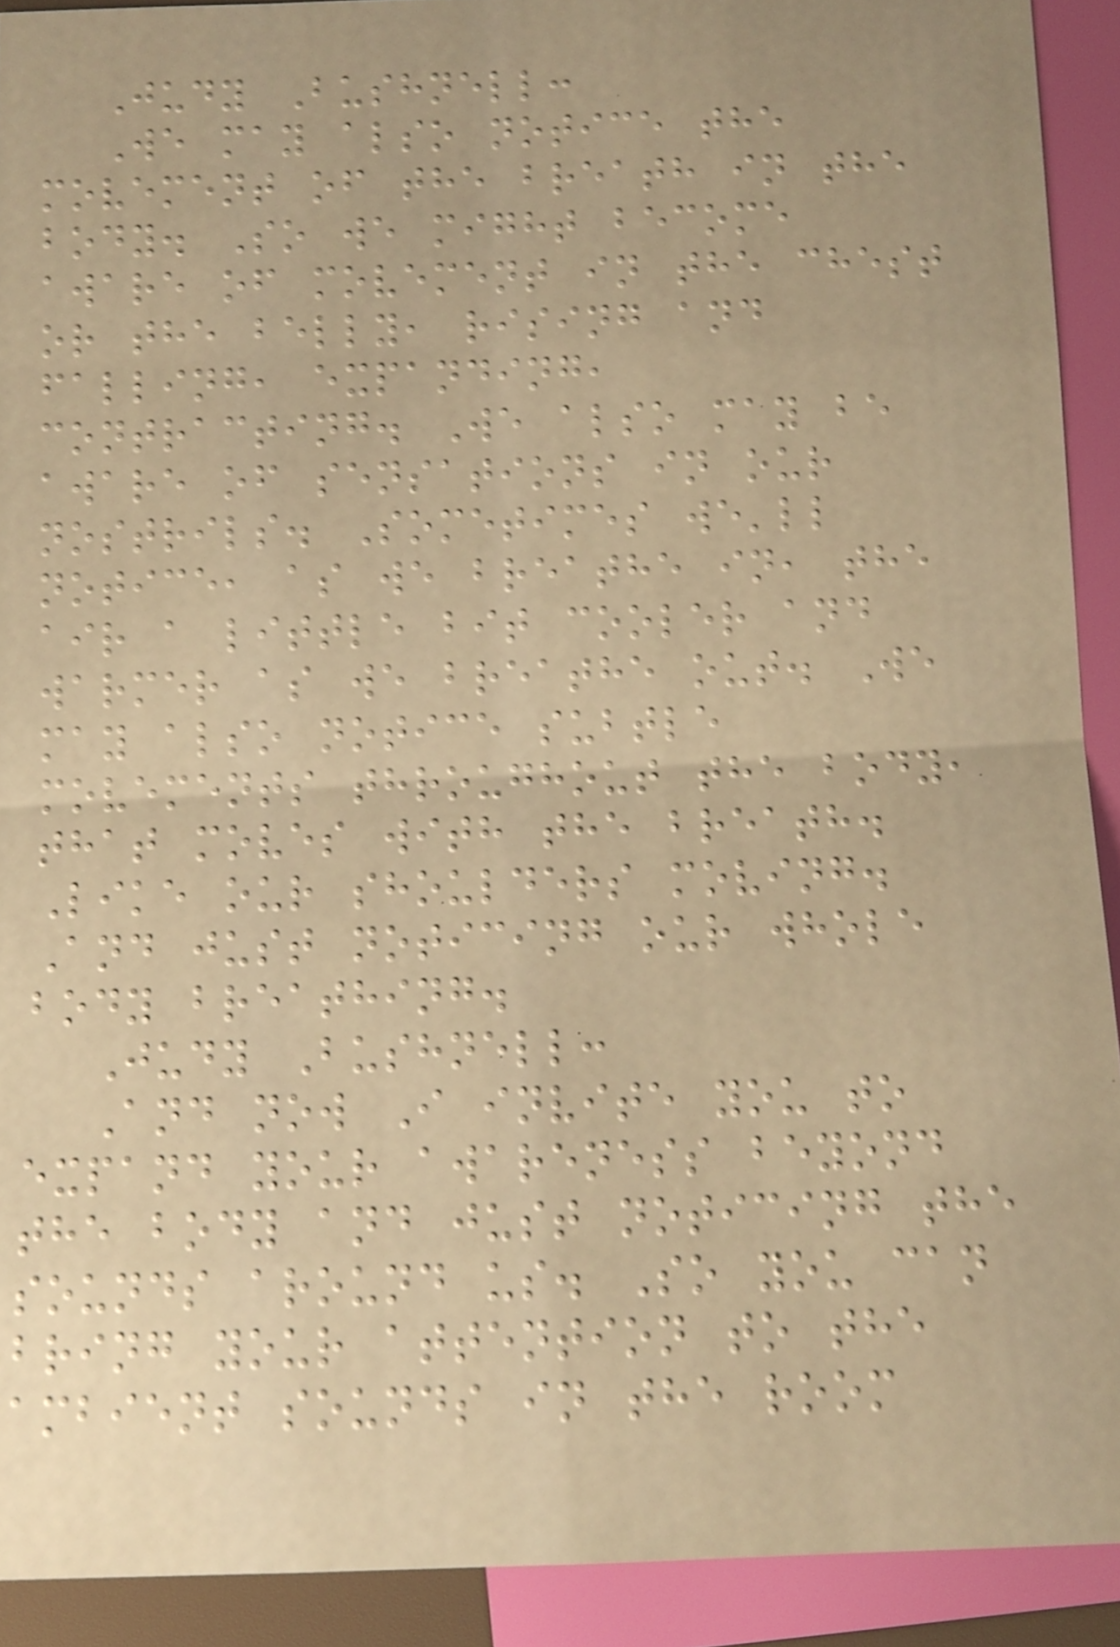Judy Bushnell:
We may also notice the
movement of the breath in the
body. So we might become
aware of movement in the chest
or the belly, rising and
falling, expanding,
contracting. We also may be
aware of sensations in our
nostrils. Sometimes we'll
notice, as we breathe in, the
air a little bit cooler and
warmer as we breathe out. We
may also notice subtle
movements throughout the body,
that moves with the breath.
Like our shoulders moving.
And just noticing our whole
body breathing.
Judy Bushnell:
And now I invite you to
expand your awareness beyond
the body and just noticing the
sounds around us. So you can
bring your attention to the
ambient sounds in the room
